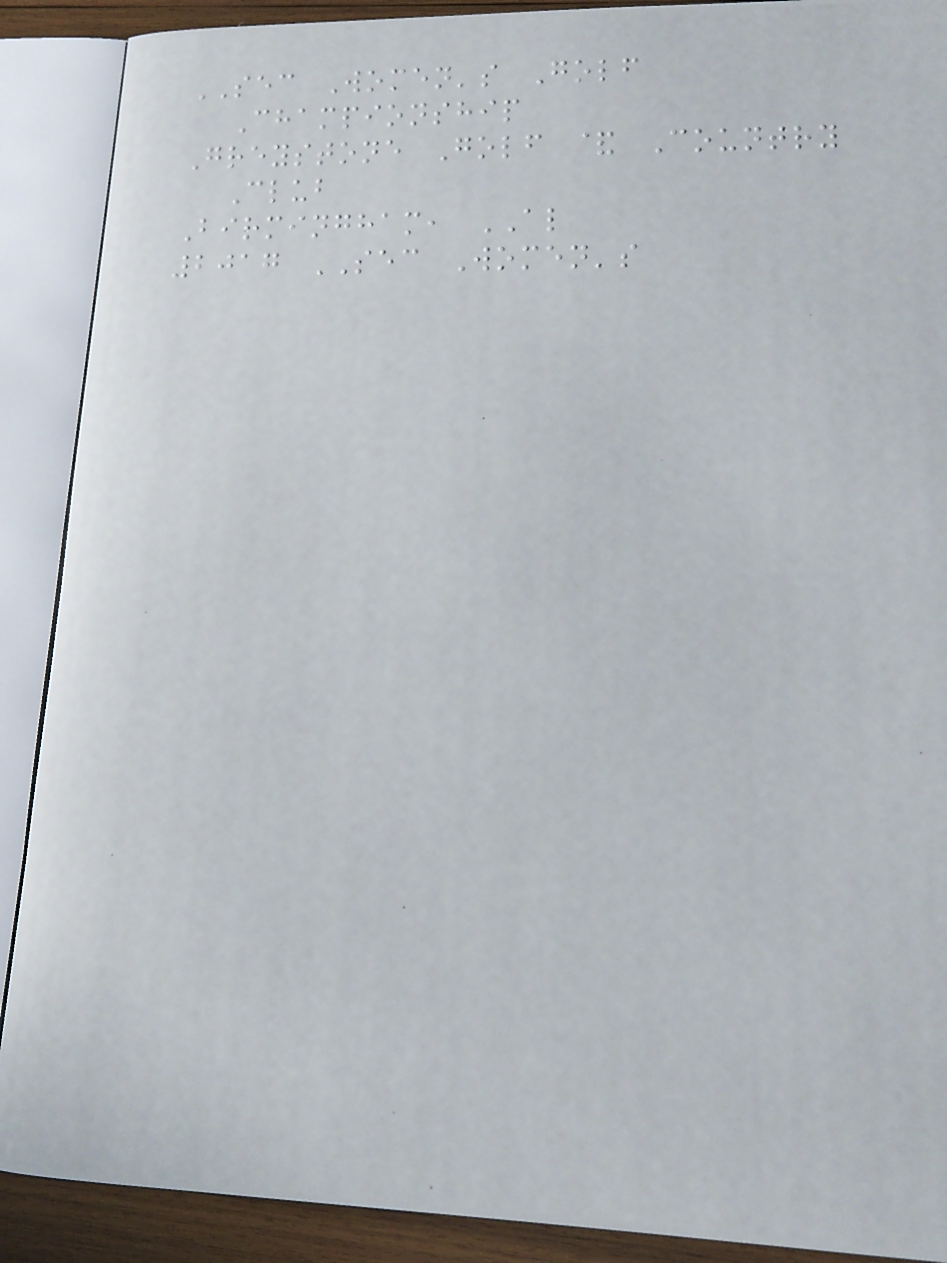SEC Women's Golf
Championship
Greystone Golf & Country
Club
Birmingham, AL
2017 SEC Women's
